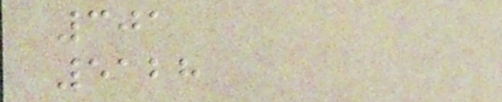301
5128
